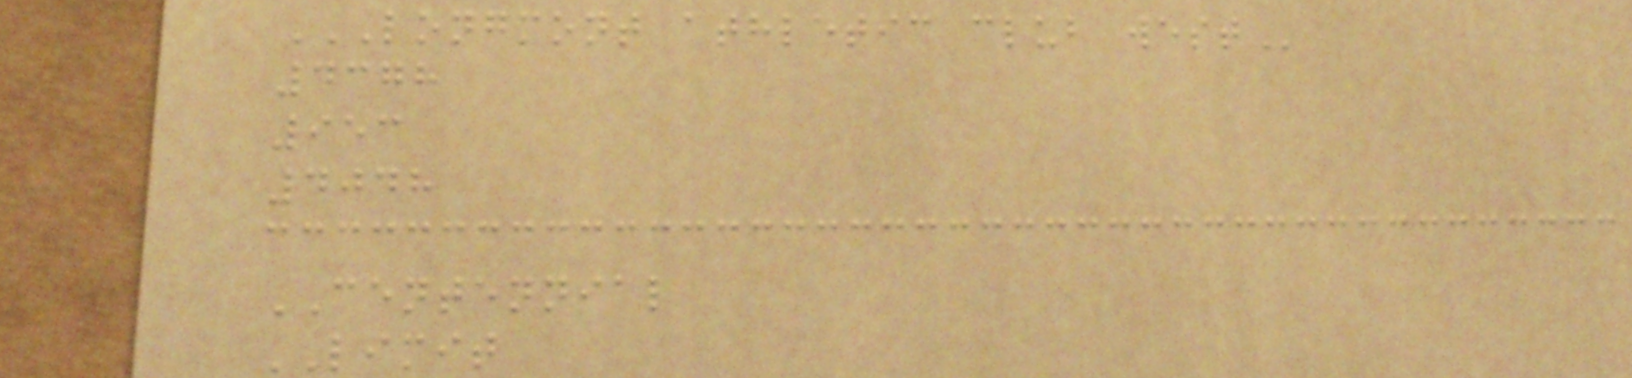LONGMONT ATHLETIC CLUB WEST
4378
953
4048
CENTENNIAL
LIMIT
